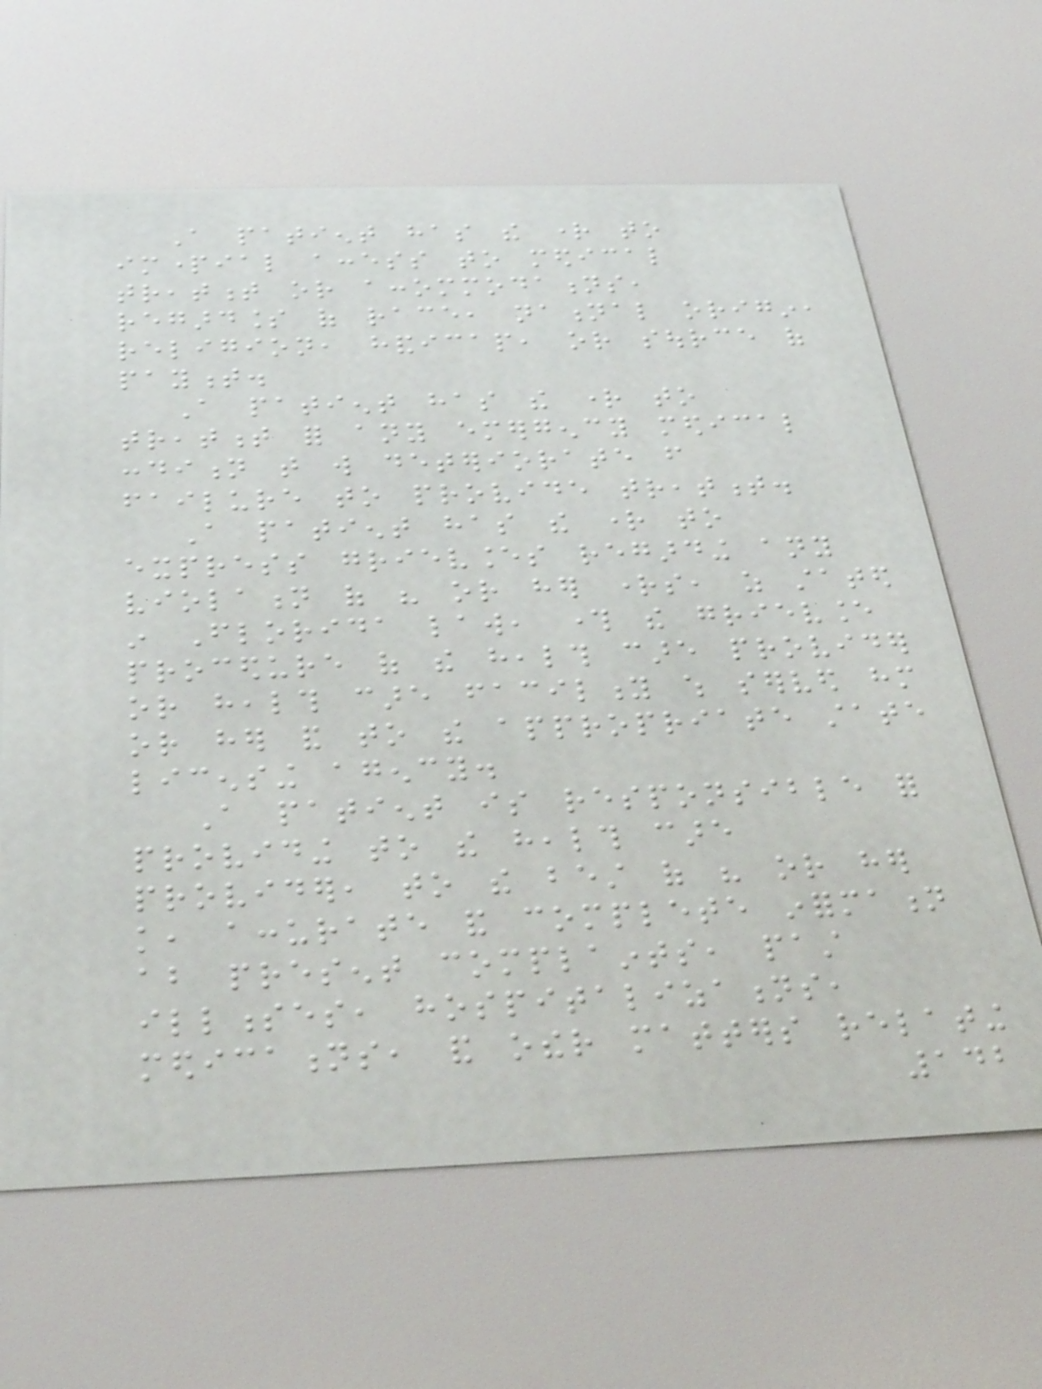A patient has the right to
impartial access to medical
treatment or accommodations,
regardless of race, national origin,
religion, handicap, or source of
payment.
A patient has the right to
treatment for any emergency medical
condition that will deteriorate from
failure to provide treatment.
A patient has the right to
express grievances regarding any
violation of his or her rights, as stated
in Florida law, through the grievance
procedure of the health care provider
or health care facility which served him
or her and to the appropriate state
licensing agency.
A patient is responsible for
providing to the health care
provider, to the best of his or her
knowledge, accurate and complete information
about present complaints, past
illnesses, hospitalizations,
medications, and other matters relating
142
